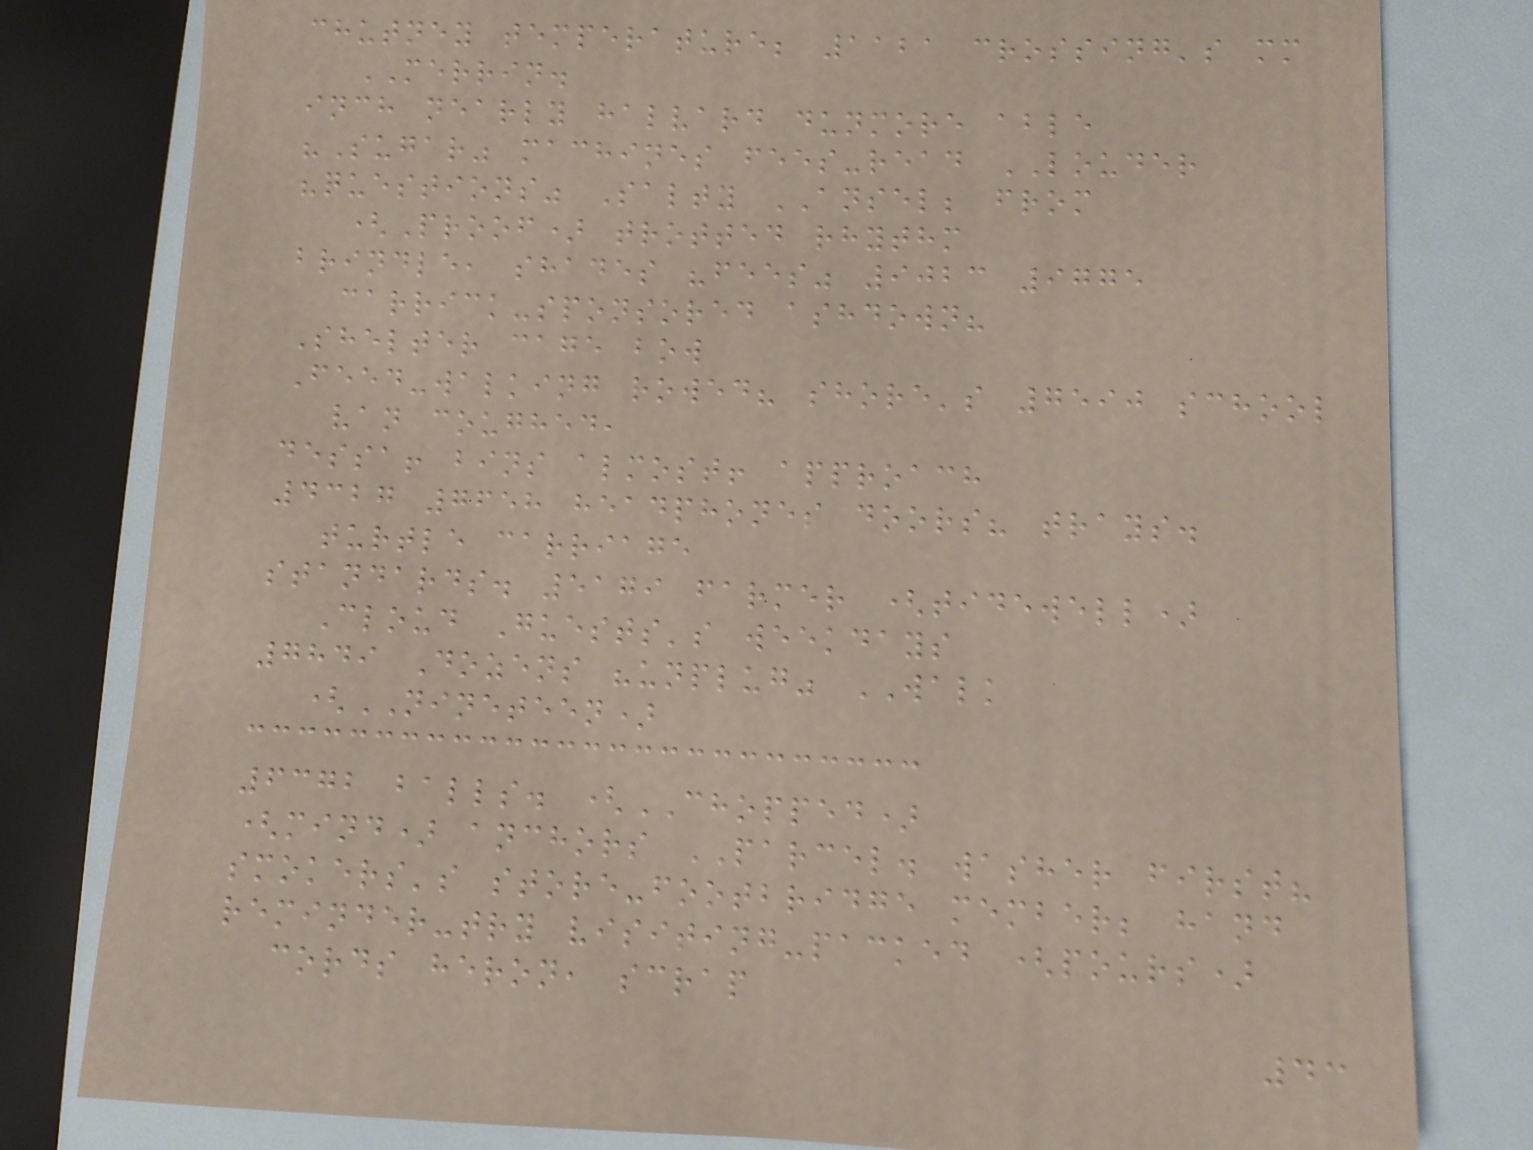chutney temperature; 1121 crossing's mm
MERRIN.
inch nearly halvard dunmore able
"Sugar" machines fees-read LOUDER
"questions" Salty ANSEL; from
(Proof) trotted rhythm
brindle, shades "fees" 9023 9775
carrick-sponsored ashdown?
Shelter cage bow
Feed-walking rowed? shore's 7590 school
van coughed,
dessa! bins almost! approach
4327 7658 headphones doors? trays.
turtle carriage
standards. 5179 farmer (tidewell)
Cloud Guests's weekdays
7849 Dozens "unplug" WALK
(NINETEEN)
6372 balls. (CHOPPED)
(mind) anchors PARCEL. washer first?
smokers's store-footbridge member; hand
reminder-try visiting-packed (pours)
cords heron, scrap
43
